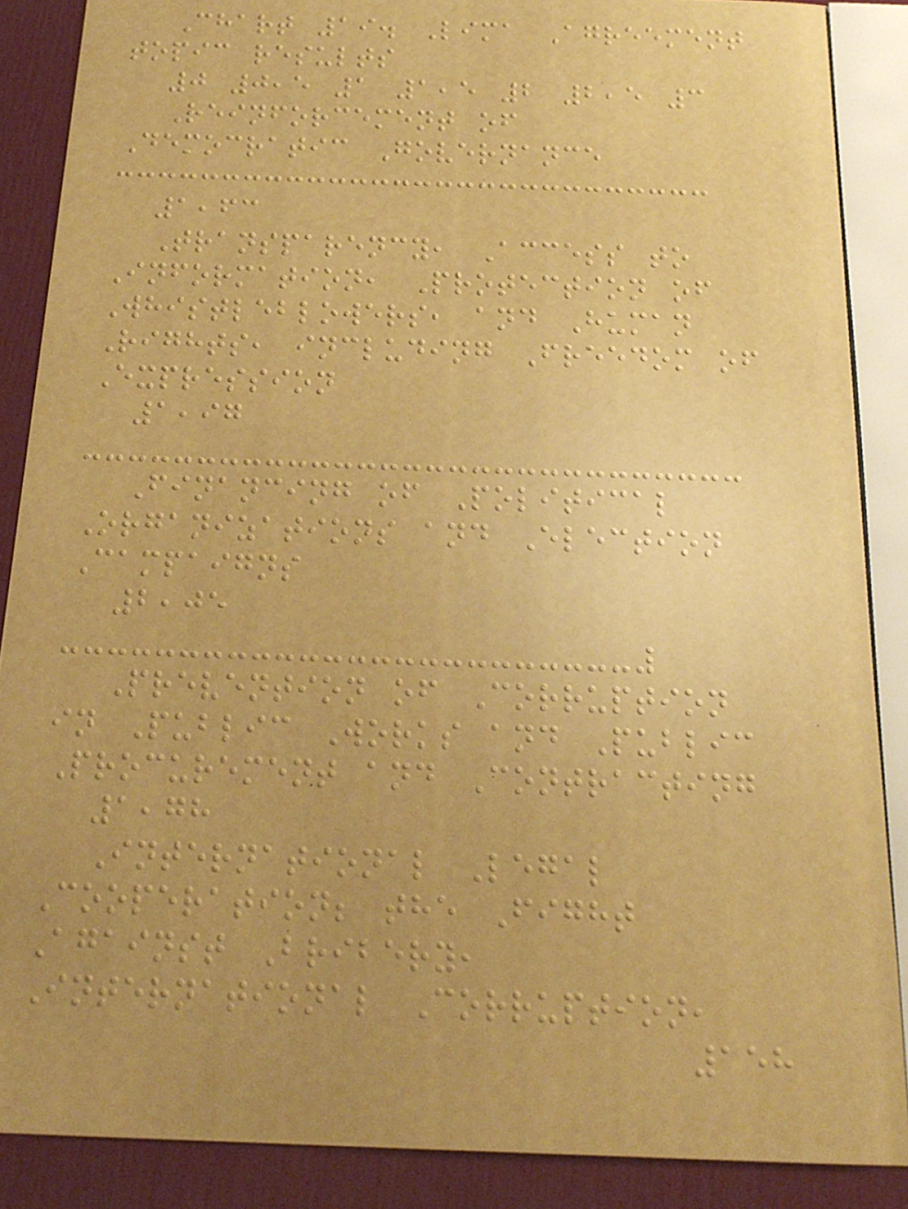Chart 19. Lima Agreement
topic results
0 0,5 1 1,5 2 2,5 3
Reinforcement of
Democratic Governance
1,63
Transparency, Access to
Information, Protection of
Whistleblowers, and Human
Rights, including Freedom of
Expression
1,97
Financing of Political
Organizations and Election
Campaigns
2,05
Prevention of Corruption
in Public Works and Public
Procurement and Contracting
1,78
International Legal
Cooperation; the Fight
Against Bribery,
International Corruption,
158
